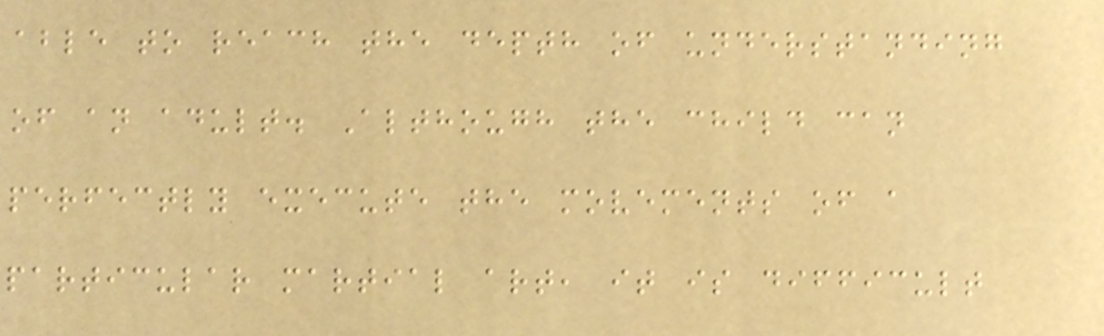able to reach the depth of understanding
of an adult. Although the child can
perfectly execute the movements of a
particular martial art, it is difficult
